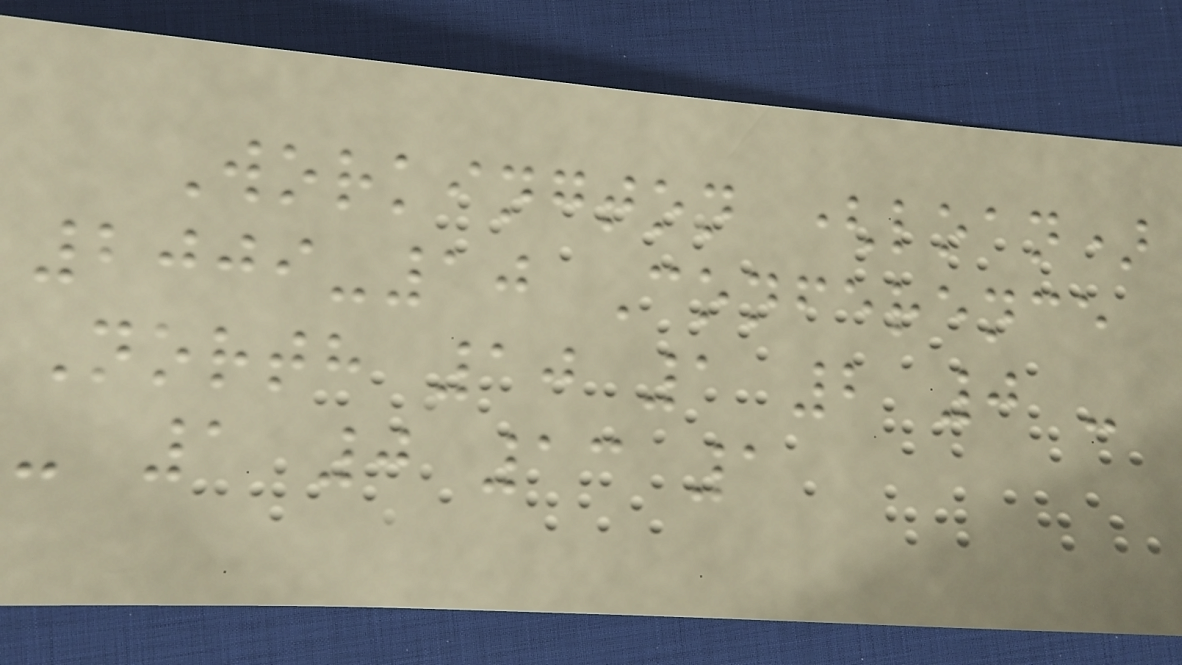Workington (loan)
2009-10 Conference
North 10 1 2 0 -
- 1 0 13 1
